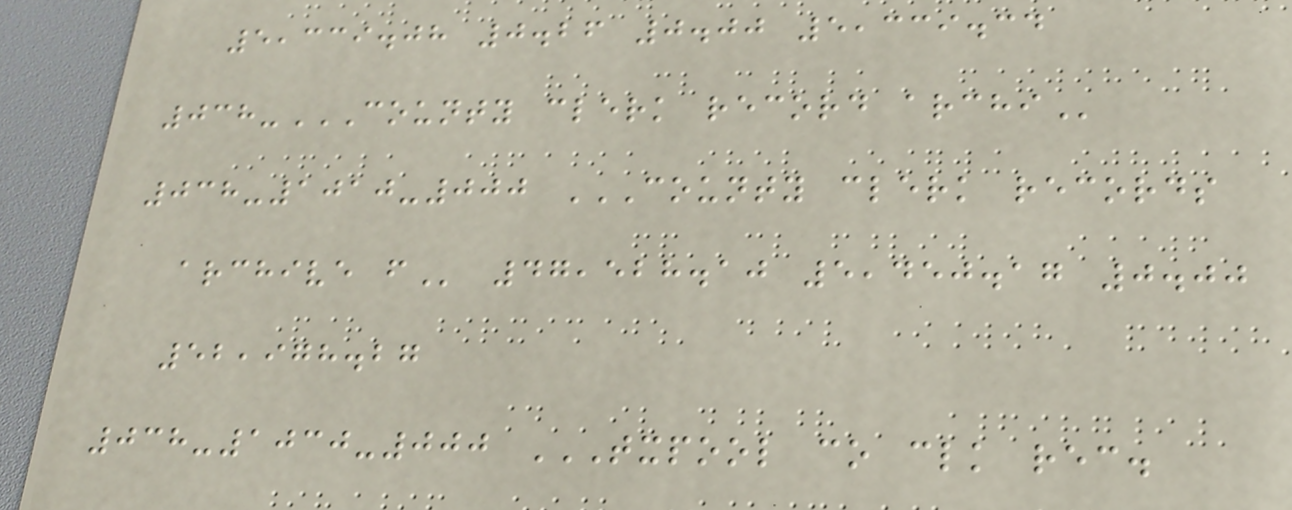5,339.08 0.26 0.00 5,339.34
038-COUNTY CLERK RECORD ARCHI
038-1010-000 COUNTY CLERK RECORDS
ARCHIVE F 47,528.10 5,450.17 0.00
52,978.27
038-1030-000 TXPOOL CO CLK REC.
